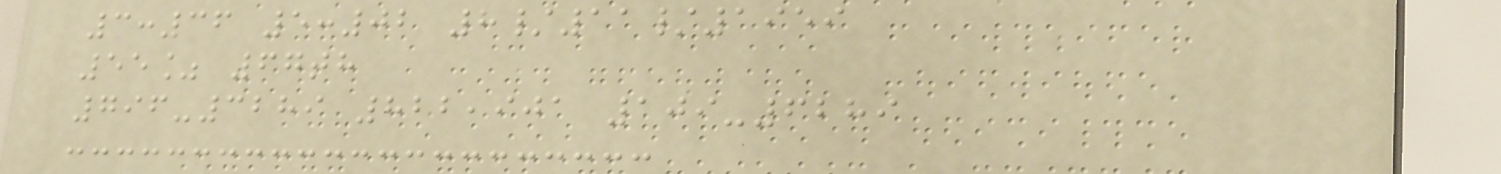3:36 5:02 8/11/1959
55% 67th
796-3289 822,901 109-6289
